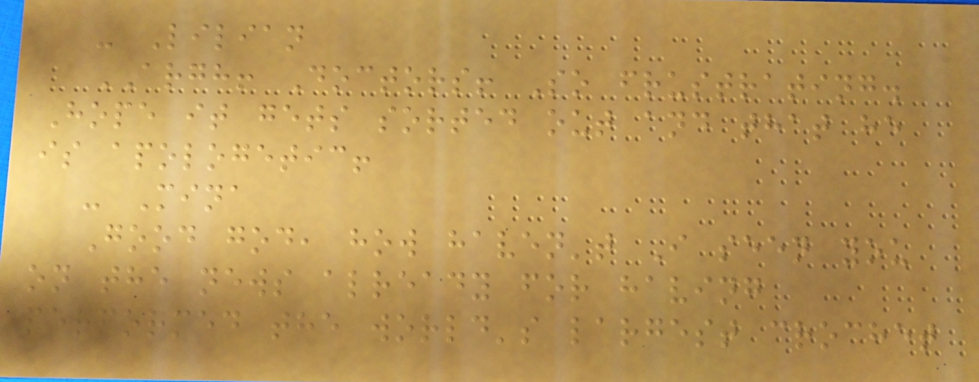- Lilian
ARGH! Doctors! So frustrating.
Hope it gets sorted out and that he
is apologetic!
- Mina
Good god, how haven't I seen you
on the news already for having
performed the world's largest crochet
